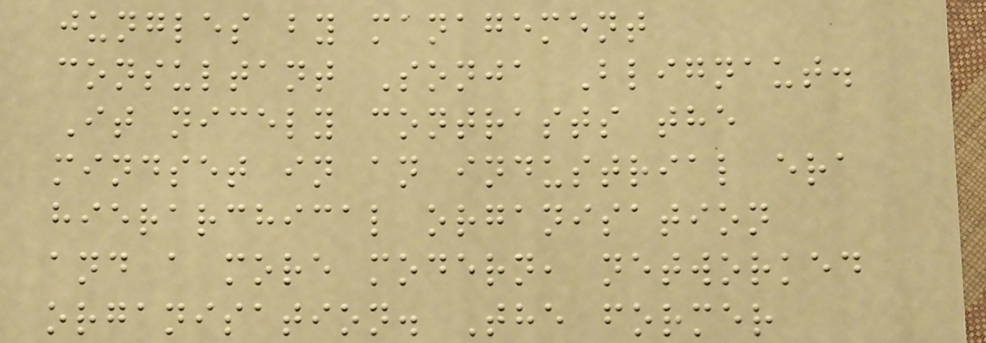jungles by management
consultant Sonja Blignaut.
It nicely contrasts the
mindset in an industrial era
hierarchical organisation
and a more modern, networked
organisation. The former
